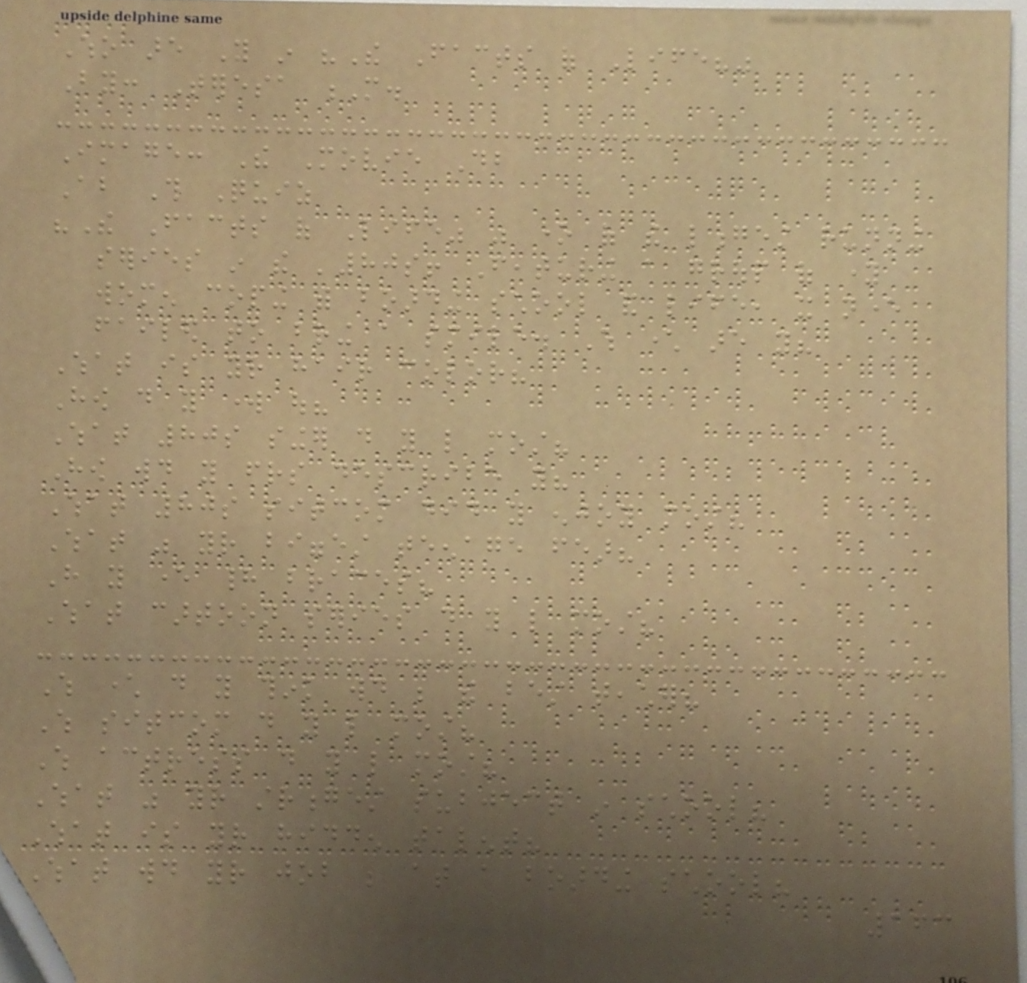Who are You in "The Facts of Life?"
By: Teresa M.
Image: The Movie Db
About This Quiz
"The Facts of Life" was one of the longest running
series in the '80s! Featuring a group of young
women coping with boarding school and life, it never
failed to bring a smile. Which character are you?
What is your hair color?
How do you work out?
What 80s singer do you like most?
How would you friends describe you?
What 80s sitcom did you enjoy most?
What was your biggest teenage fear?
Have you ever had braces?
What cartoon series do you like most?
Which character do you think would be the best teacher?
Which sitcom do you like most?
Which actress do you like most?
What was your strongest subject in school?
What is your hidden talent?
What would your job be at a boarding school?
163
